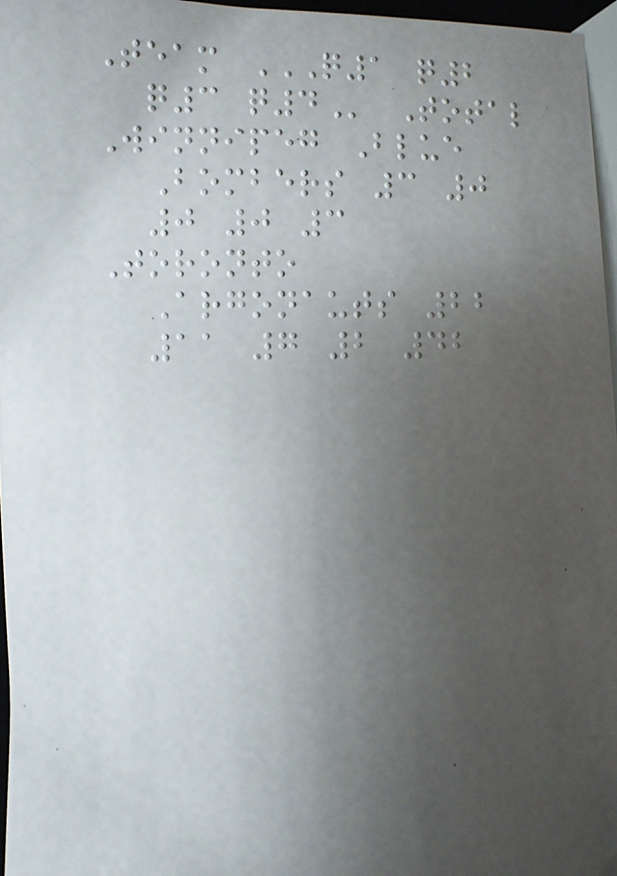Team Q1 Q2
Q3 Q4 Total
Winnipeg Blue
Bombers 3 0
0 0 3
Toronto
Argonauts 22
11 7 2 42
